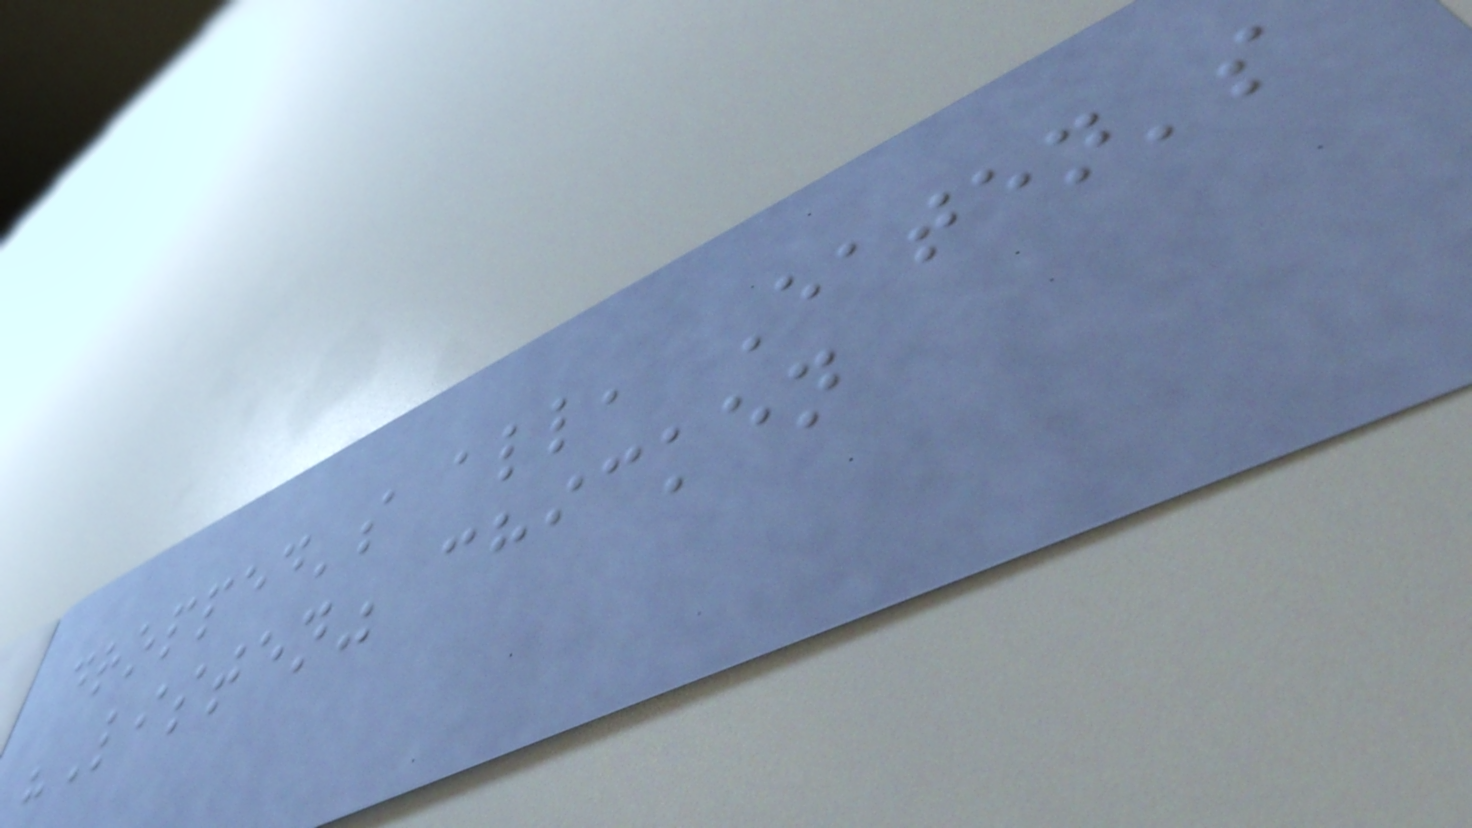dropped's all, Eaten's
"Listen" chicken
